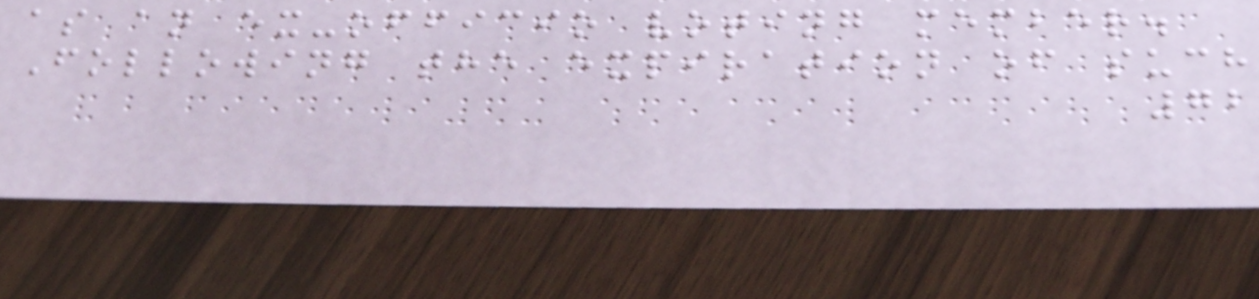as an ex-officio voting member.
Following the expiration of such
72
